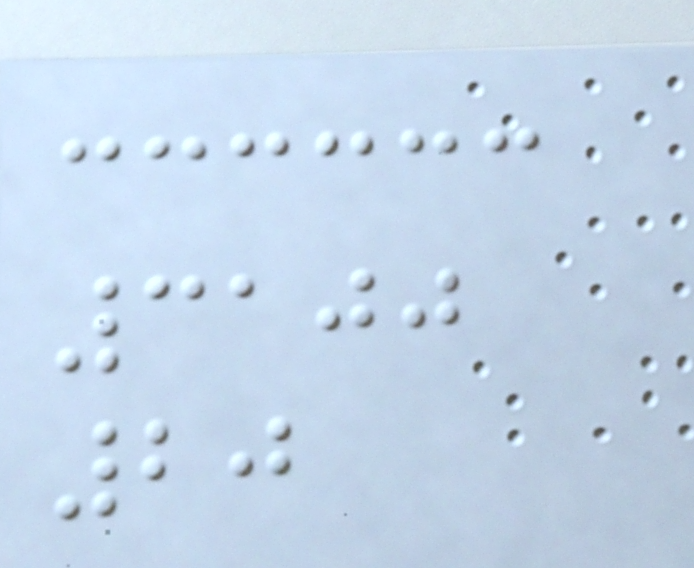3100
20
